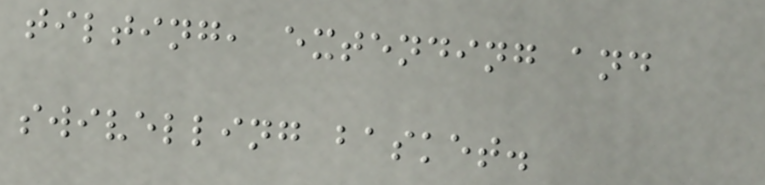tilting, extending and
swivelling basket.
